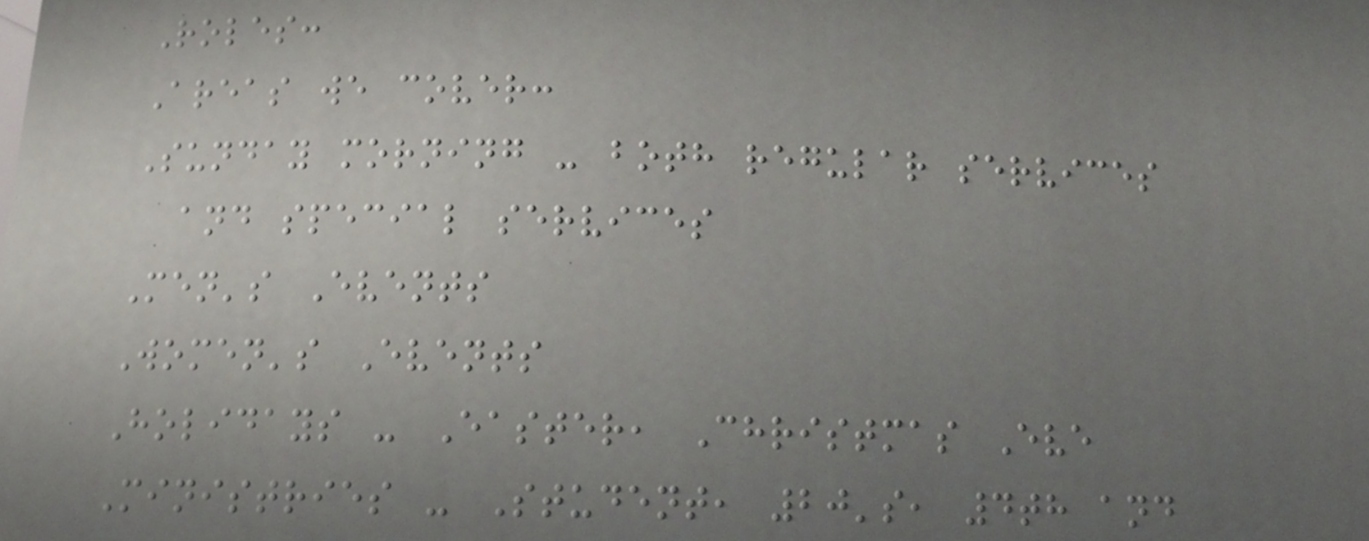Roles:
Areas we cover:
Sunday morning - both regular services
and special services
Men's Events
Women's Events
Holidays - Easter, Christmas Eve
Ministries - Student, 20's, 4th and
